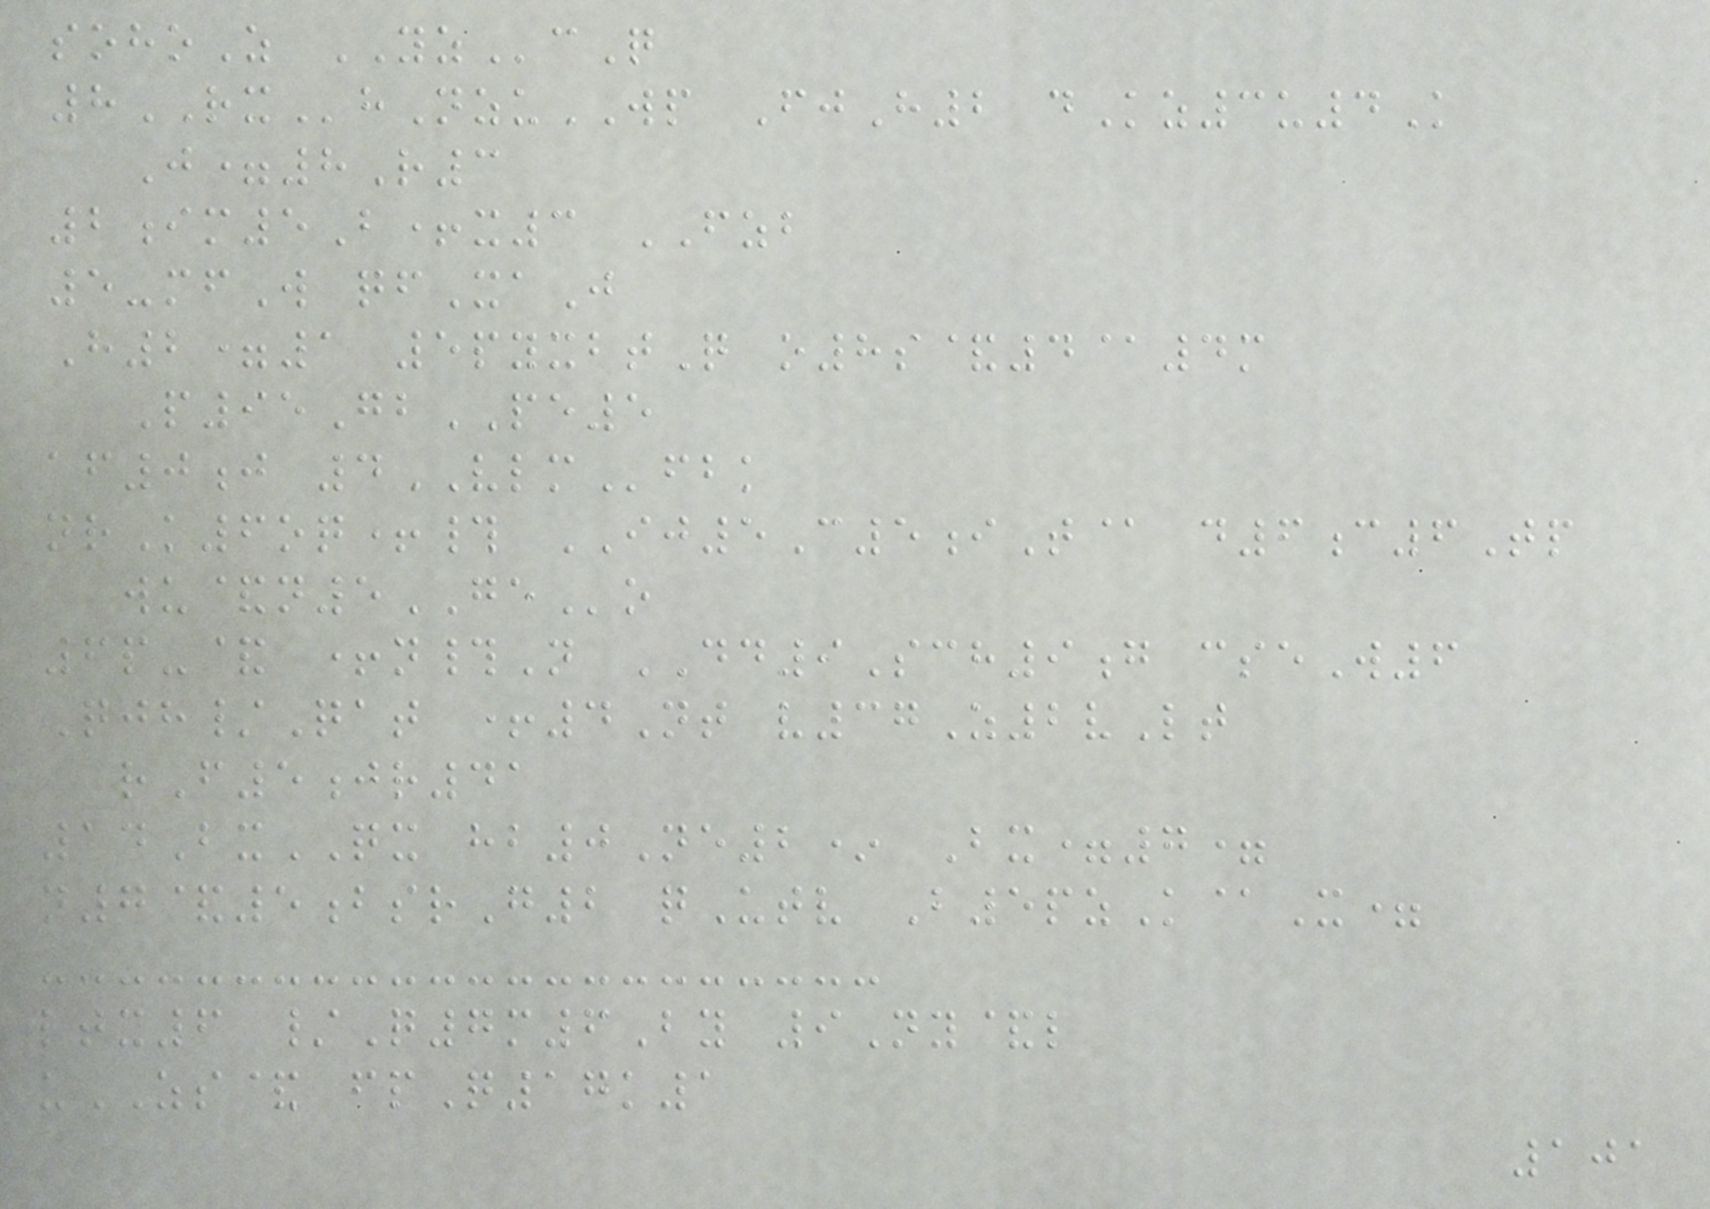sohoZ YZcQ
8RXhNzuWP FjH2 dKz3u4K
J=8R3
2im5B+x3 FZB
5-mfW qfXaJ
H2=1 5pyxbtQ o8s&4@4m
P95GbPE5
af0j 4VLMfbk
nrK6oq+# IJ5C5iT@ d6c6Tp
wu&n5GEo
6p-& +n#N DD9Sch9g cseW6
Qjh/Qat +4Nt v37Z2vLt
rF5jr41
14BxQX hb0Ne2* Bx=7=
n7&5bsrG2 qUtv B5pzK@X=
ltx6 /Q7m6By 9Ny&l
uZS& fpQ17k1
101
